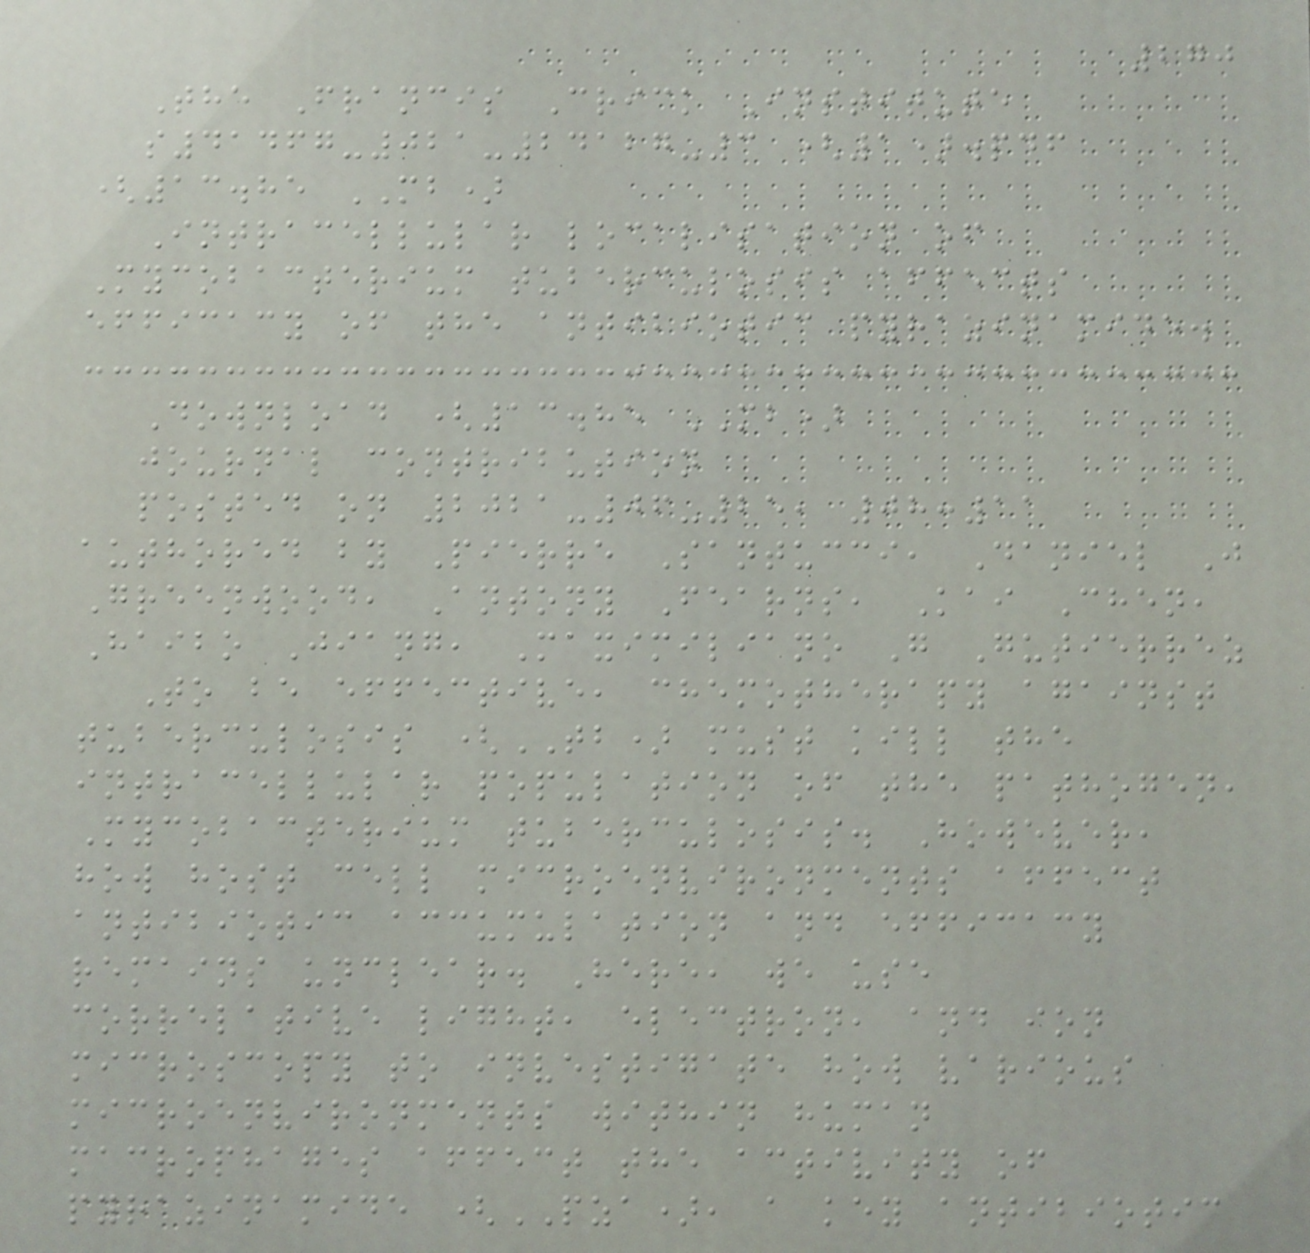270
The Francis Crick Institute
s41467-021-24127-3 (1).pdf
(13.85 MB)
Intracellular localisation of
Mycobacterium tuberculosis affects
efficacy of the antibiotic pyrazinamide.
Download (13.85 MB)
journal contribution
posted on 2021-06-25, 08:11
authored by Pierre Santucci, Daniel J
Greenwood, Antony Fearns, Kai Chen,
Haibo Jiang, Maximiliano G Gutierrez
To be effective, chemotherapy against
tuberculosis (TB) must kill the
intracellular population of the pathogen,
Mycobacterium tuberculosis. However,
how host cell microenvironments affect
antibiotic accumulation and efficacy
remains unclear. Here, we use
correlative light, electron, and ion
microscopy to investigate how various
microenvironments within human
macrophages affect the activity of
pyrazinamide (PZA), a key antibiotic
